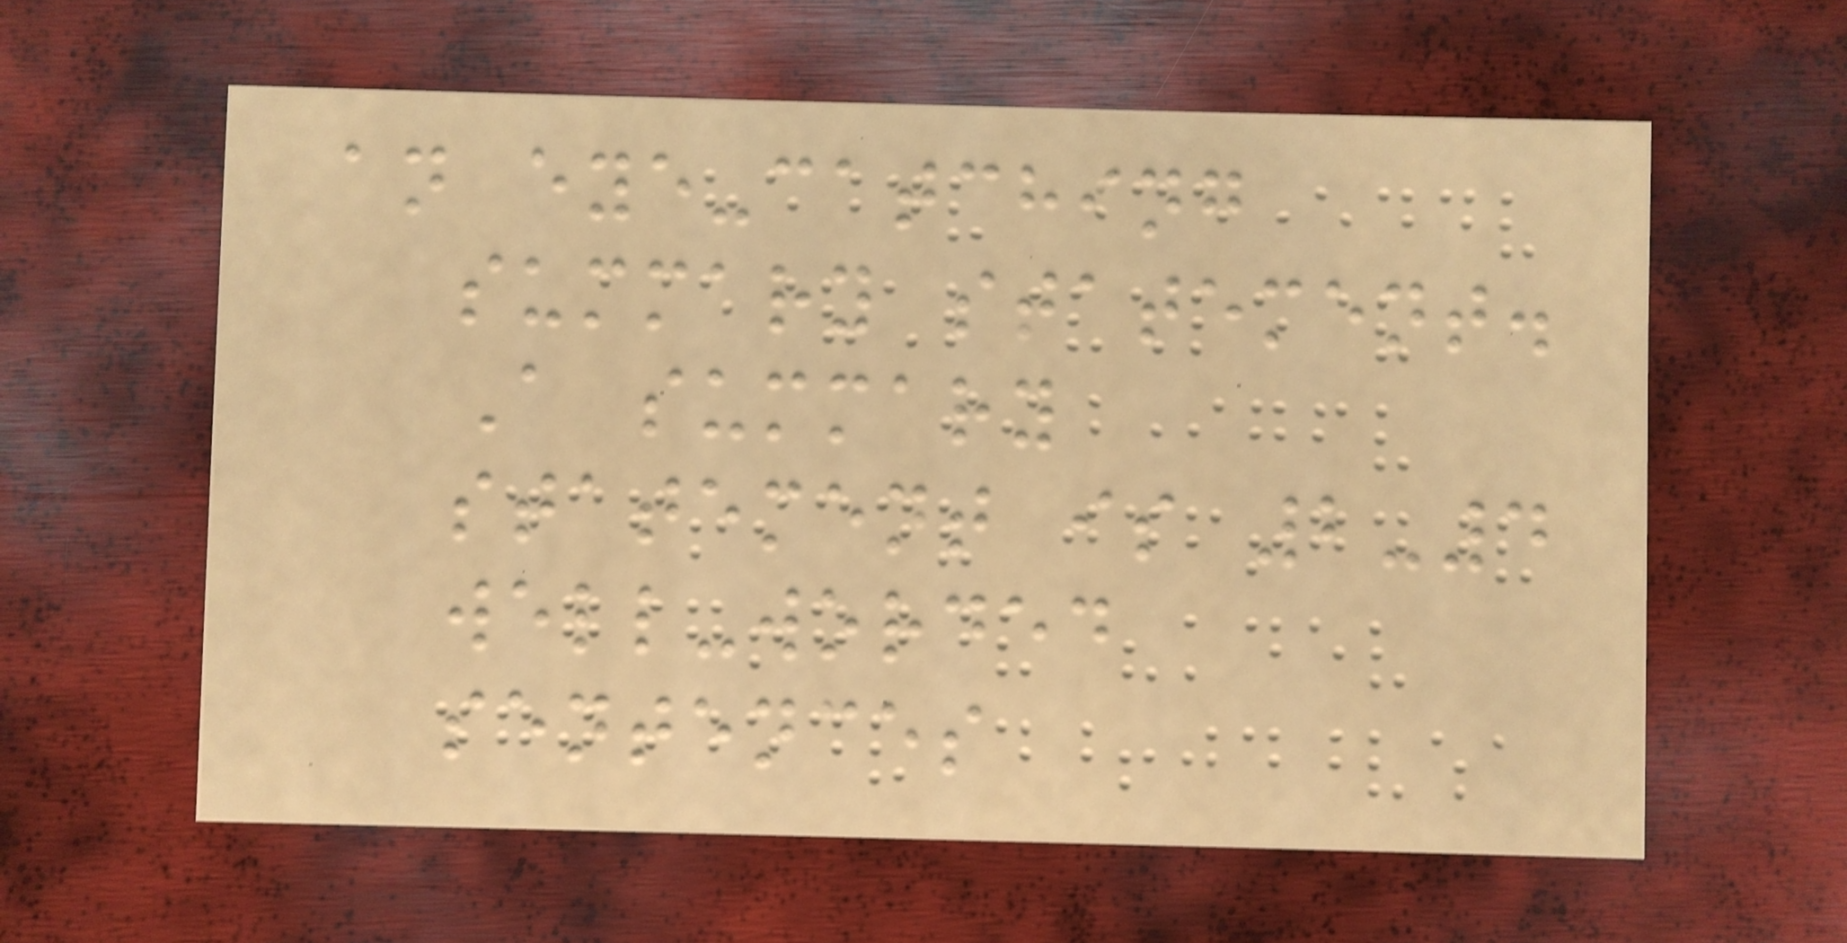an eye-catching
summary statement.
A summary
statement is 2-4
well-worded
sentences
